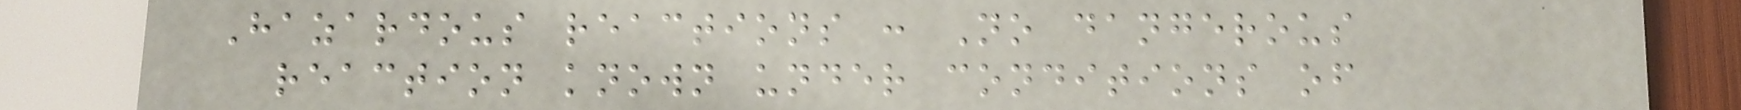Hazardous reactions : No dangerous
reaction known under conditions of
